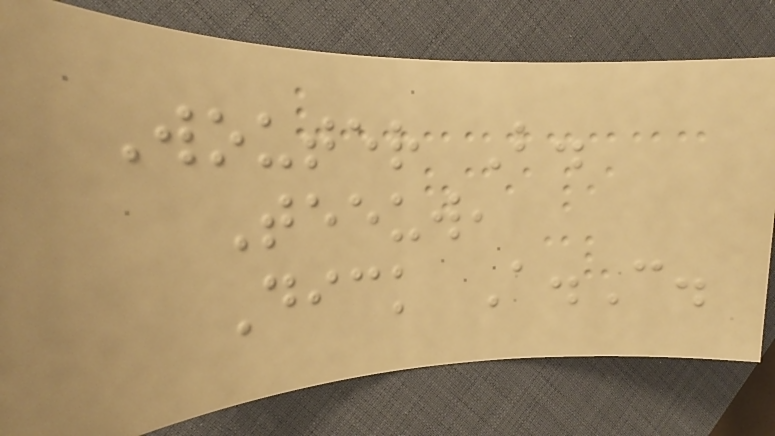Wouter B.
Teeuw,
Dick A.C.
